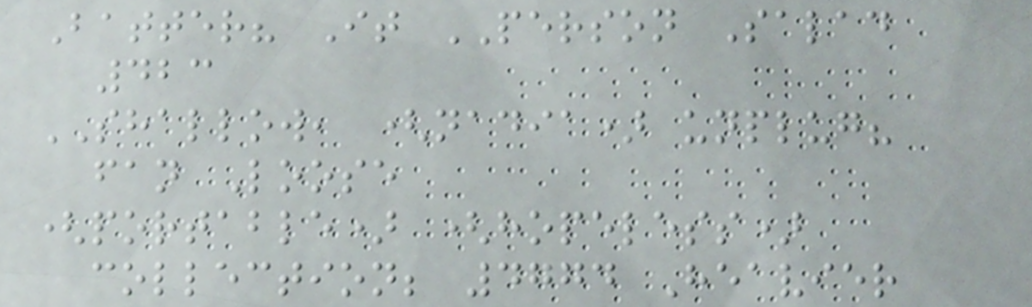Batter? It PERSON Salad
423
SHALLOW, (nadia) unplug?
fan Loose
(portable) (hopeless)
collection; 4774 Heavier
